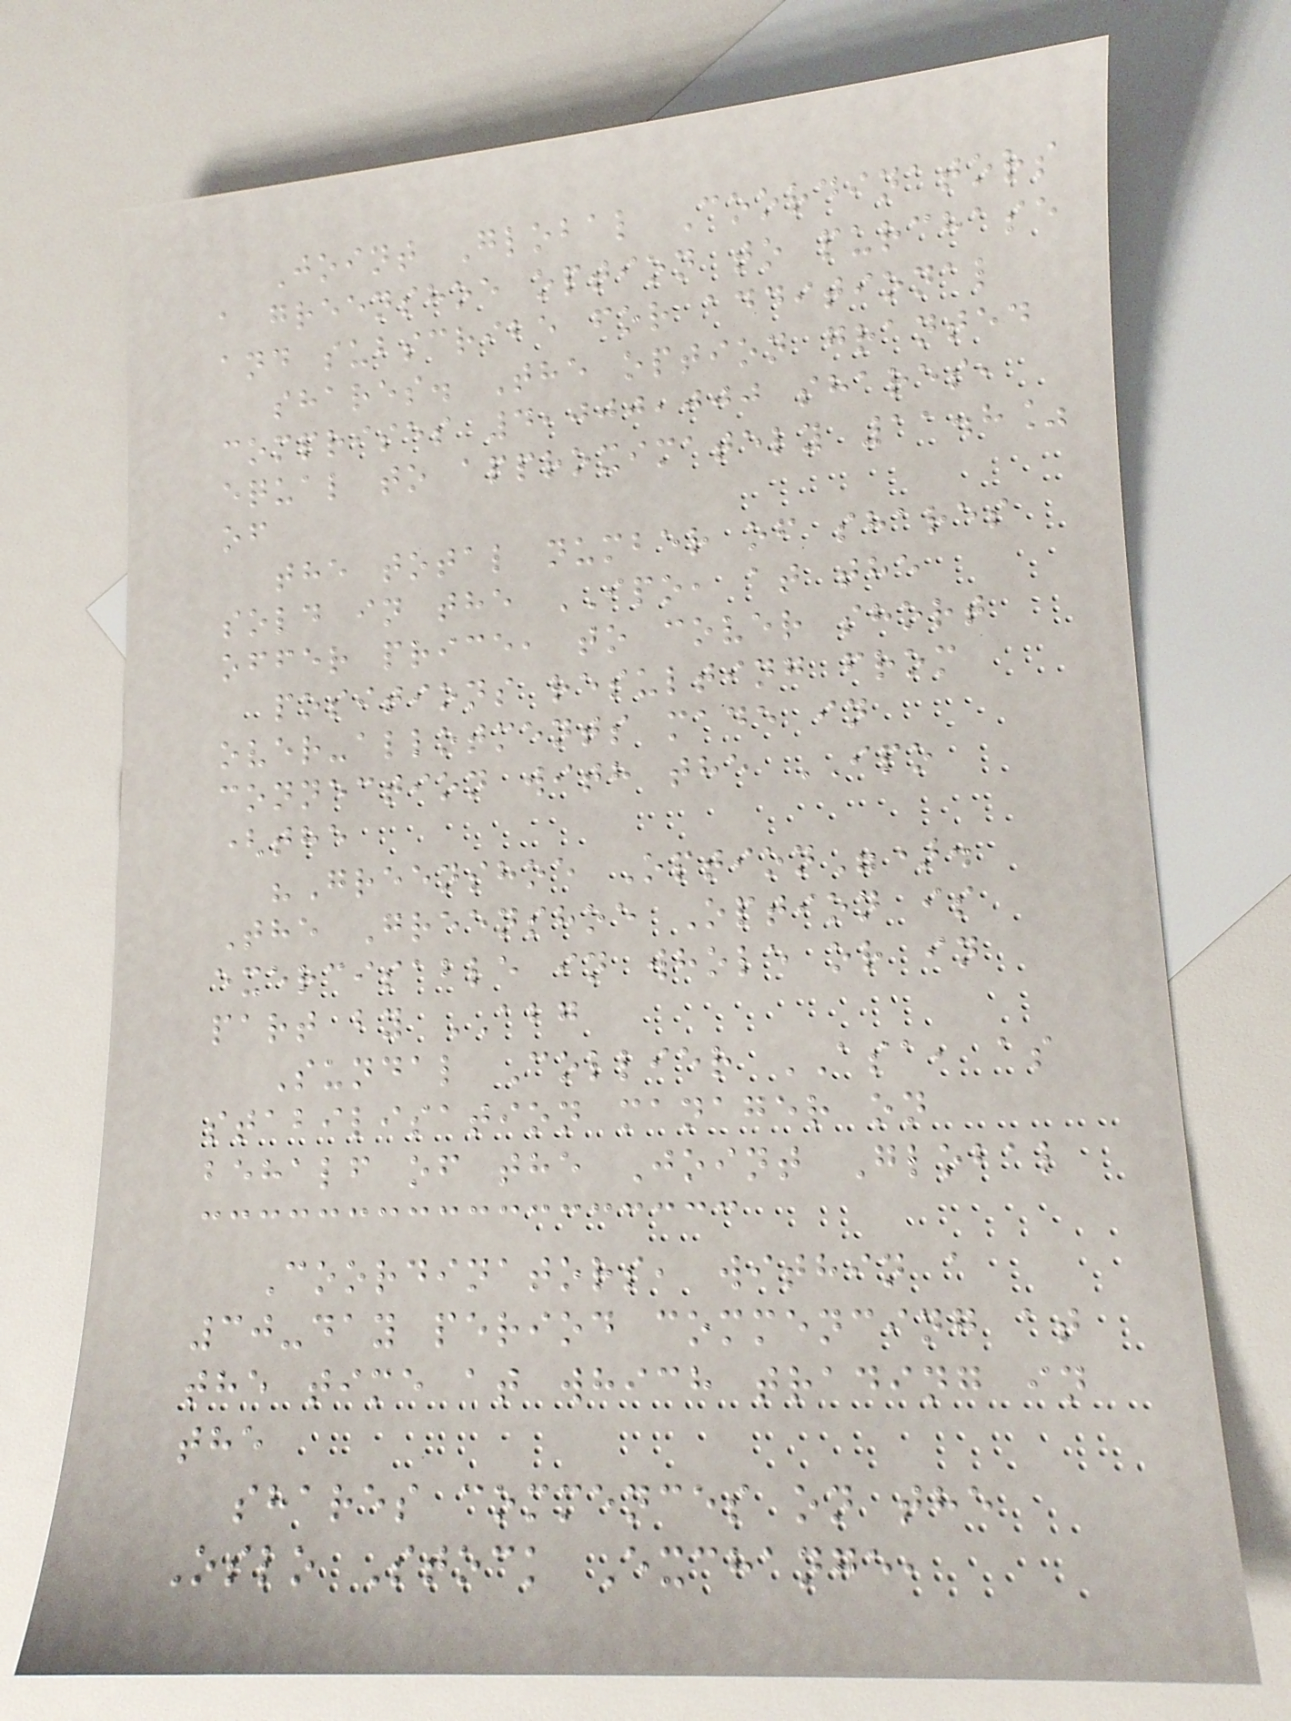Joint Global Coordinators
a greenshoe option to purchase
and subscribe for additional
shares. The option granted
comprises 4,000,000 shares,
equal to approximately 11.8%
of
the total number of shares
sold in the IPO, at the
offer price, to cover short
positions resulting from
over-allotments made in
connection with the IPO
(the
"Greenshoe Option").
The Greenshoe Option is
exercisable in whole or in
part by ABG
Sundal Collier ASA, as
stabilisation manager on
behalf of the Joint Global
Coordinators, within a
30-day period commencing at
the time at which trading in
the
shares commences on the
Oslo Stock Exchange,
